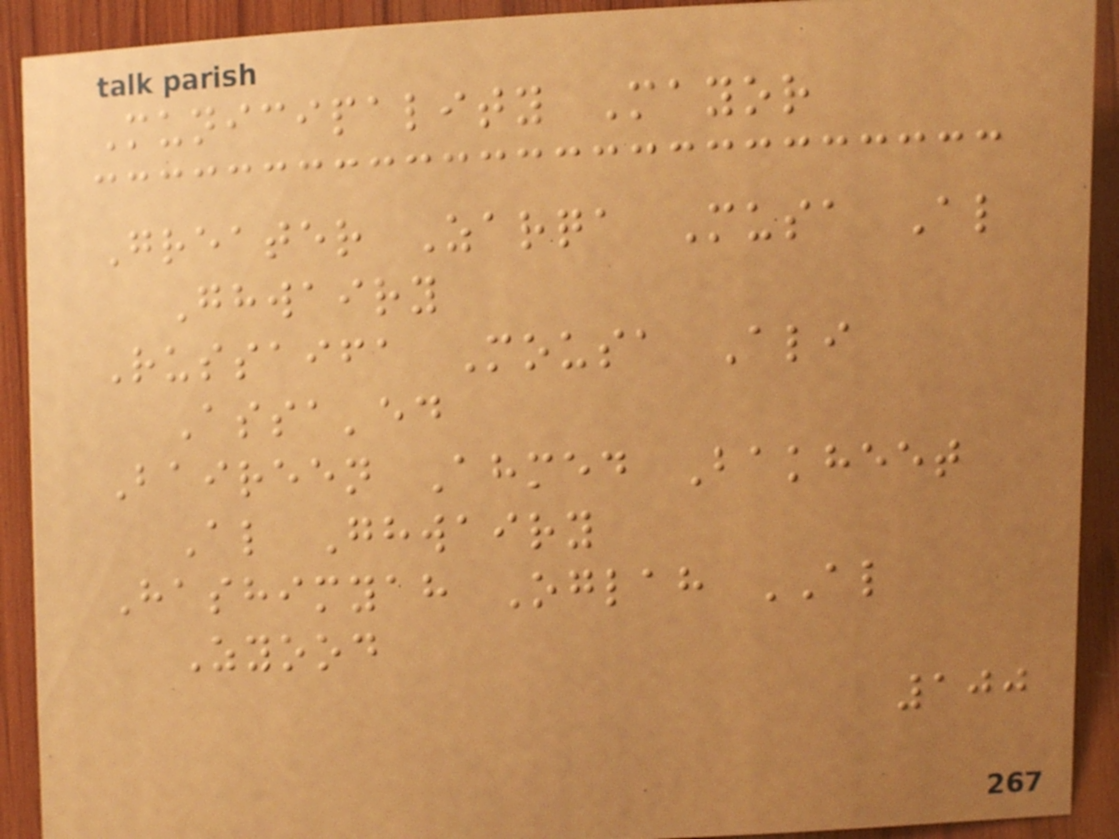Municipality Mayor
Greater Zarqa Musa Al
Ghwairy
Russaifa Mousa Ali
Assa'ed
Baireen Ahmed Bakheet
Al Ghwairy
Hashimyah Oglah AL
Zyood
100
